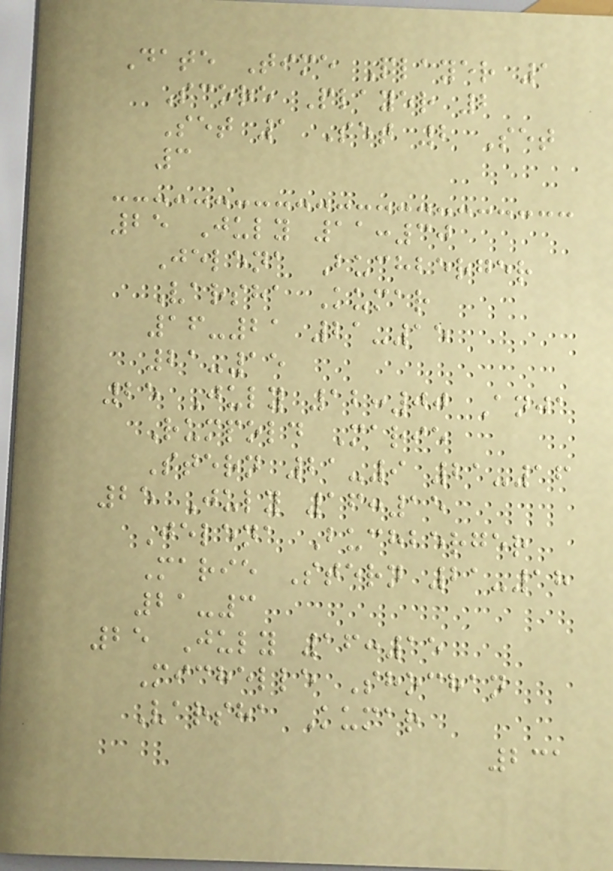Date Time Player 1
Score Player 2
Set 1 Set 2 Set
3
25 July 11:30
Jelena Buchberger
Varsha Kumar
16-21 21-15
21-15
25 July 12:00 Anja
Rumpold Marie
Stern 21-9 21-16
25 July 16:15
Jelena Buchberger
Marie Stern 21-18
21-3
25 July 16:15
Michelle Shochan
Varsha Kumar
231
